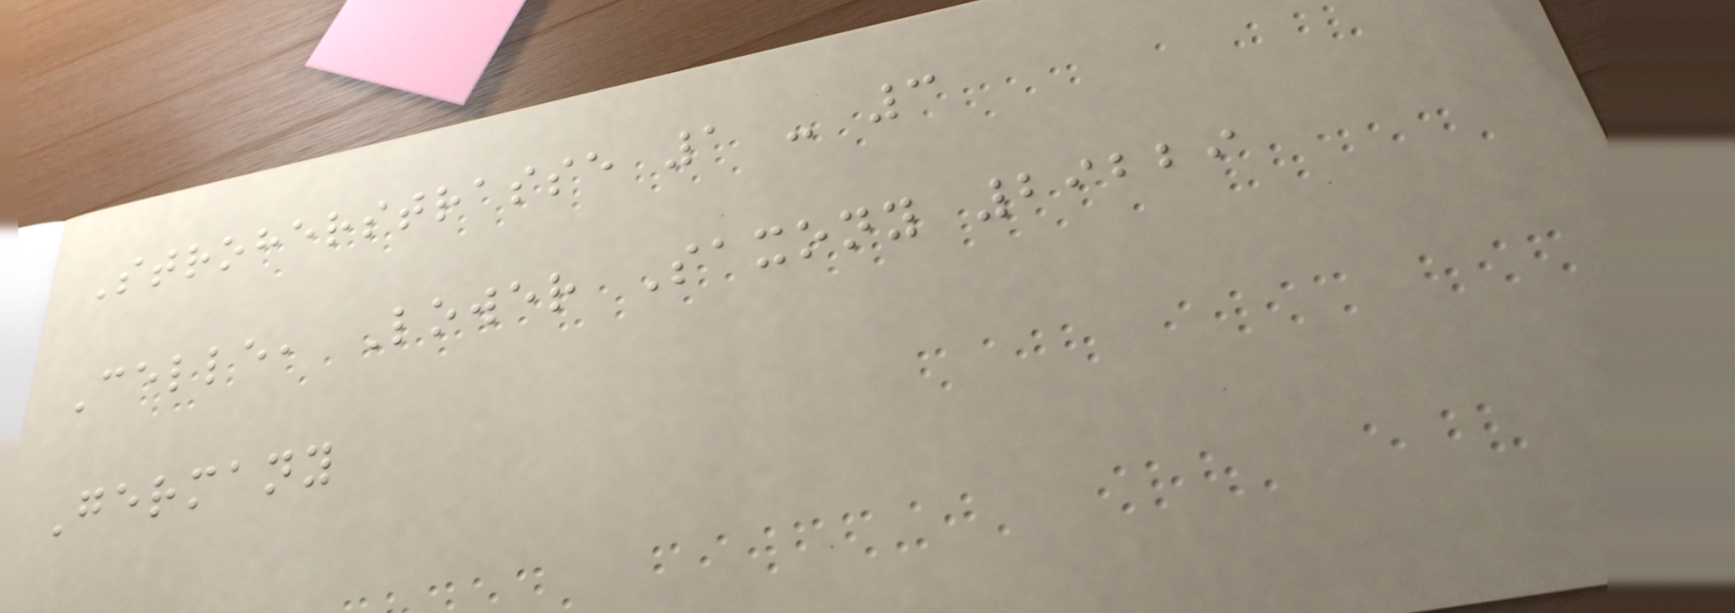Stroherstrasse 1 - 3
Celle, Lower Saxony 29229
Germany
